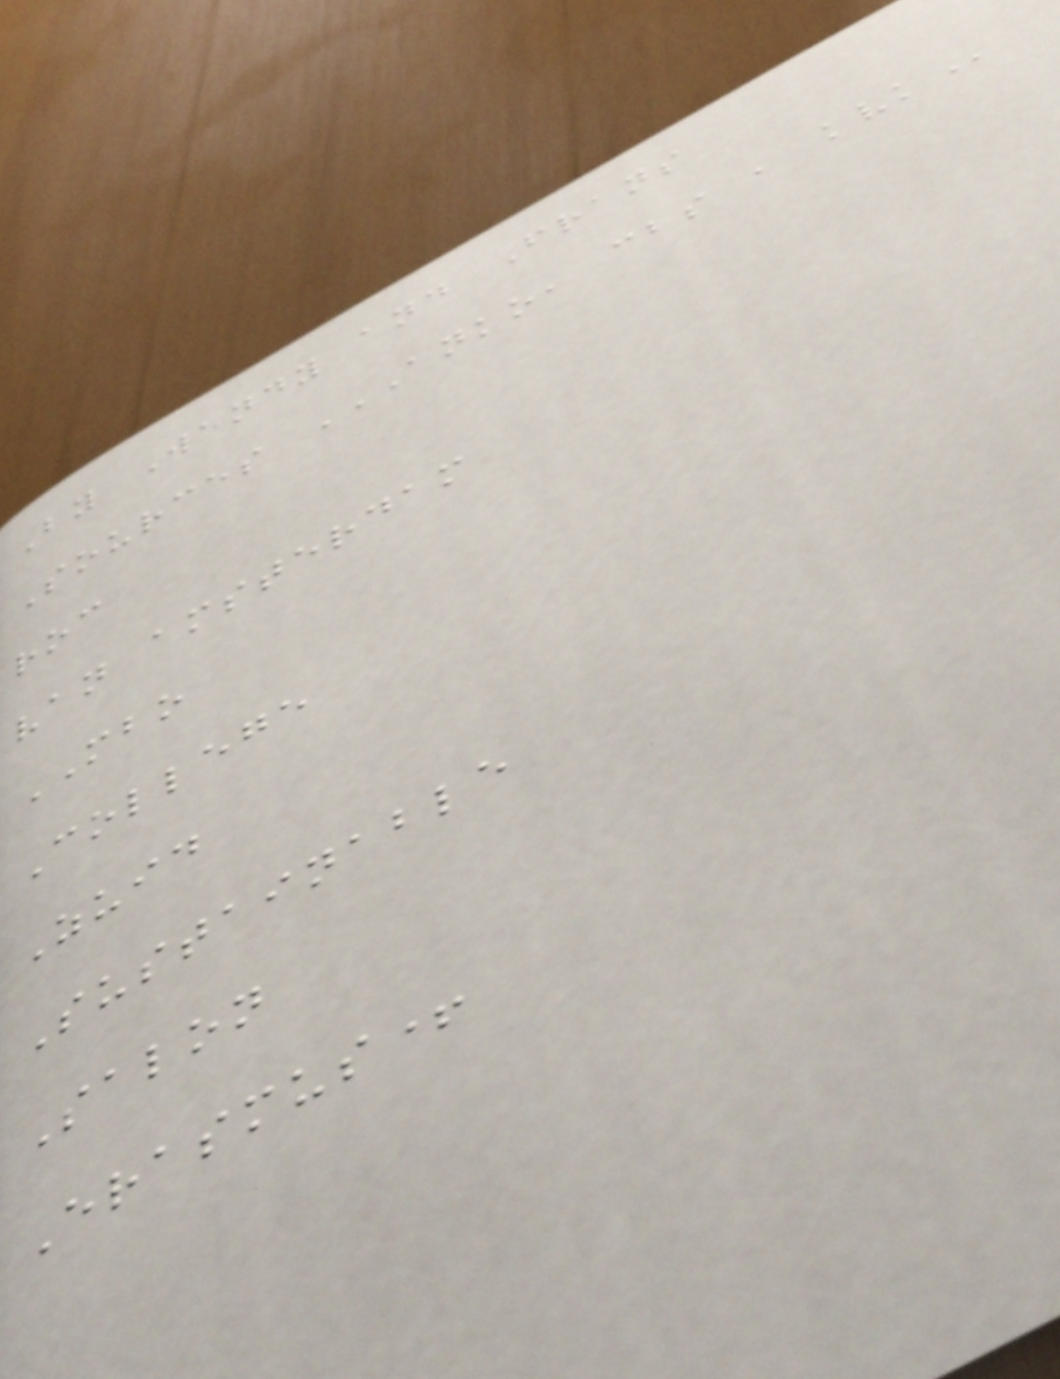By Wendy and Frans
Sources ANKO, CBS , KVK
roc
van amsterdam
MBO
College
Zuid
Sustainable
Salon
Erasmus+
